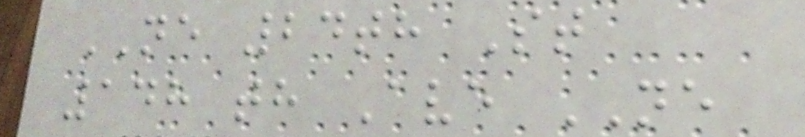NE 24th St
148 th Ave NE
